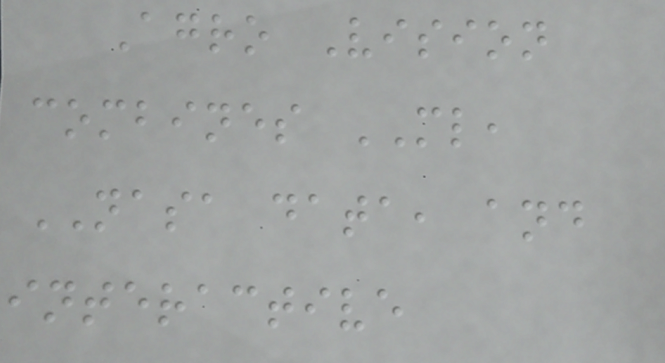Agro Vision
combines ML,
NASA data, and
interactive
